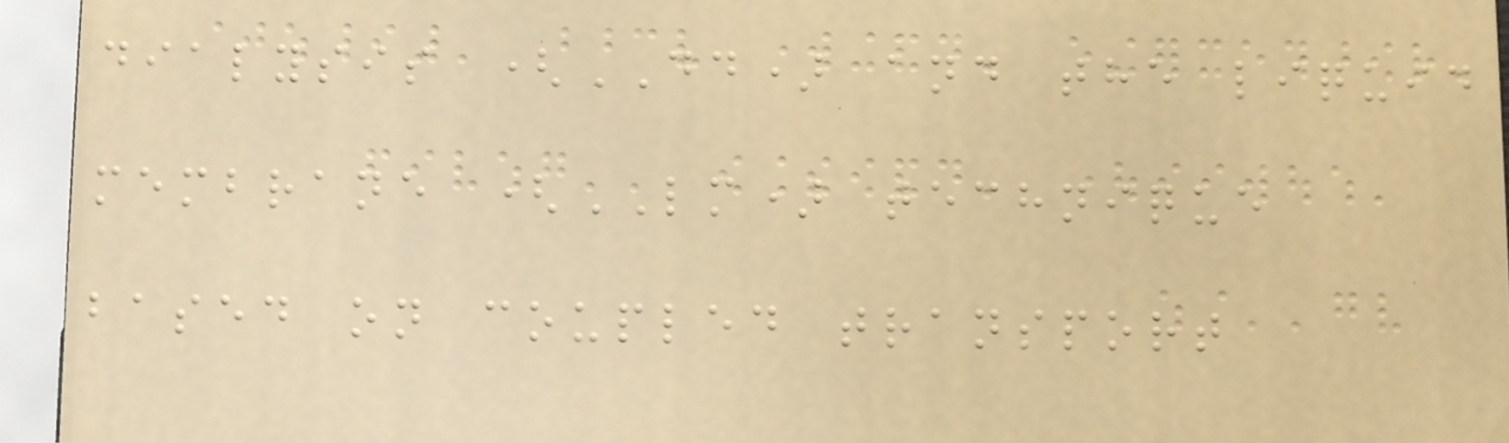dialysis (DD) and the liquid
membrane (LM) technique
based on coupled transport
